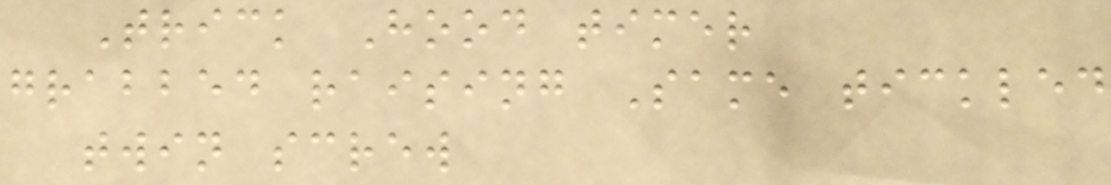Trick Hood timer
grabbed raising Same tickled
twin screw
